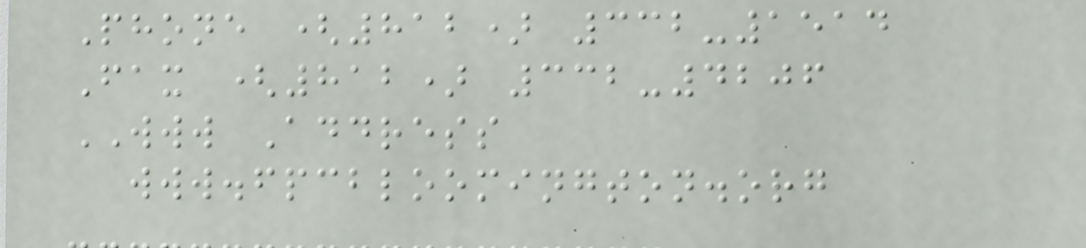Phone (812) 332-1514
Fax (812) 332-4206
WWW Address
www.fpcbloomington.org
